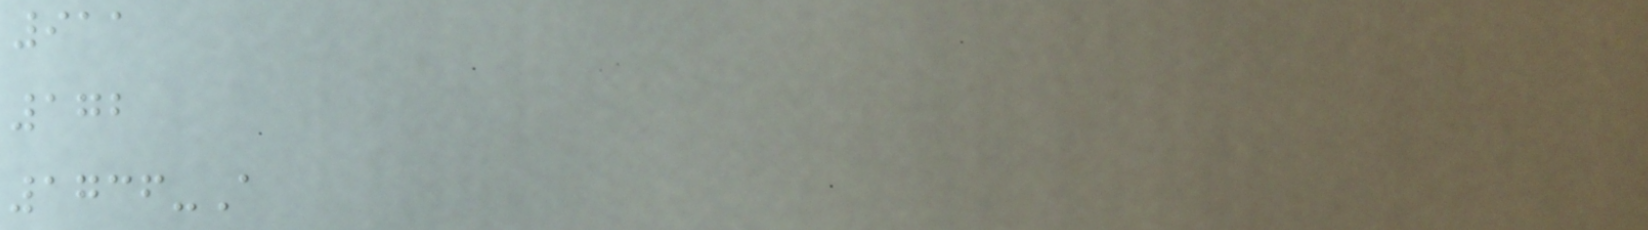911
172
1736-A
